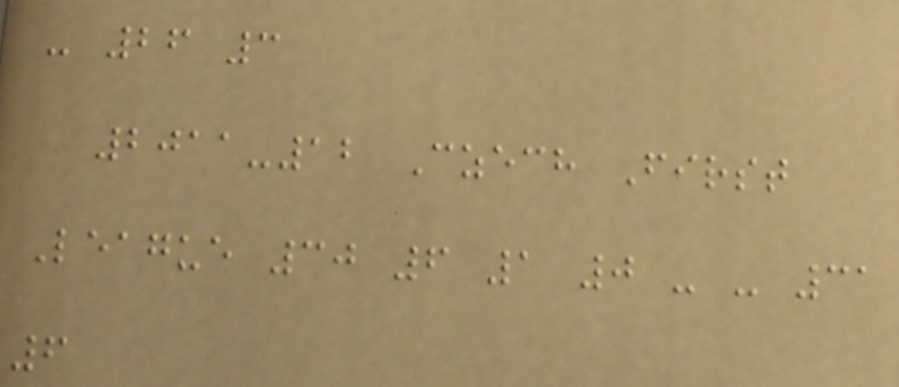- 26 3
2011-12 Czech First
League 30 6 1 0 - - 31
6
